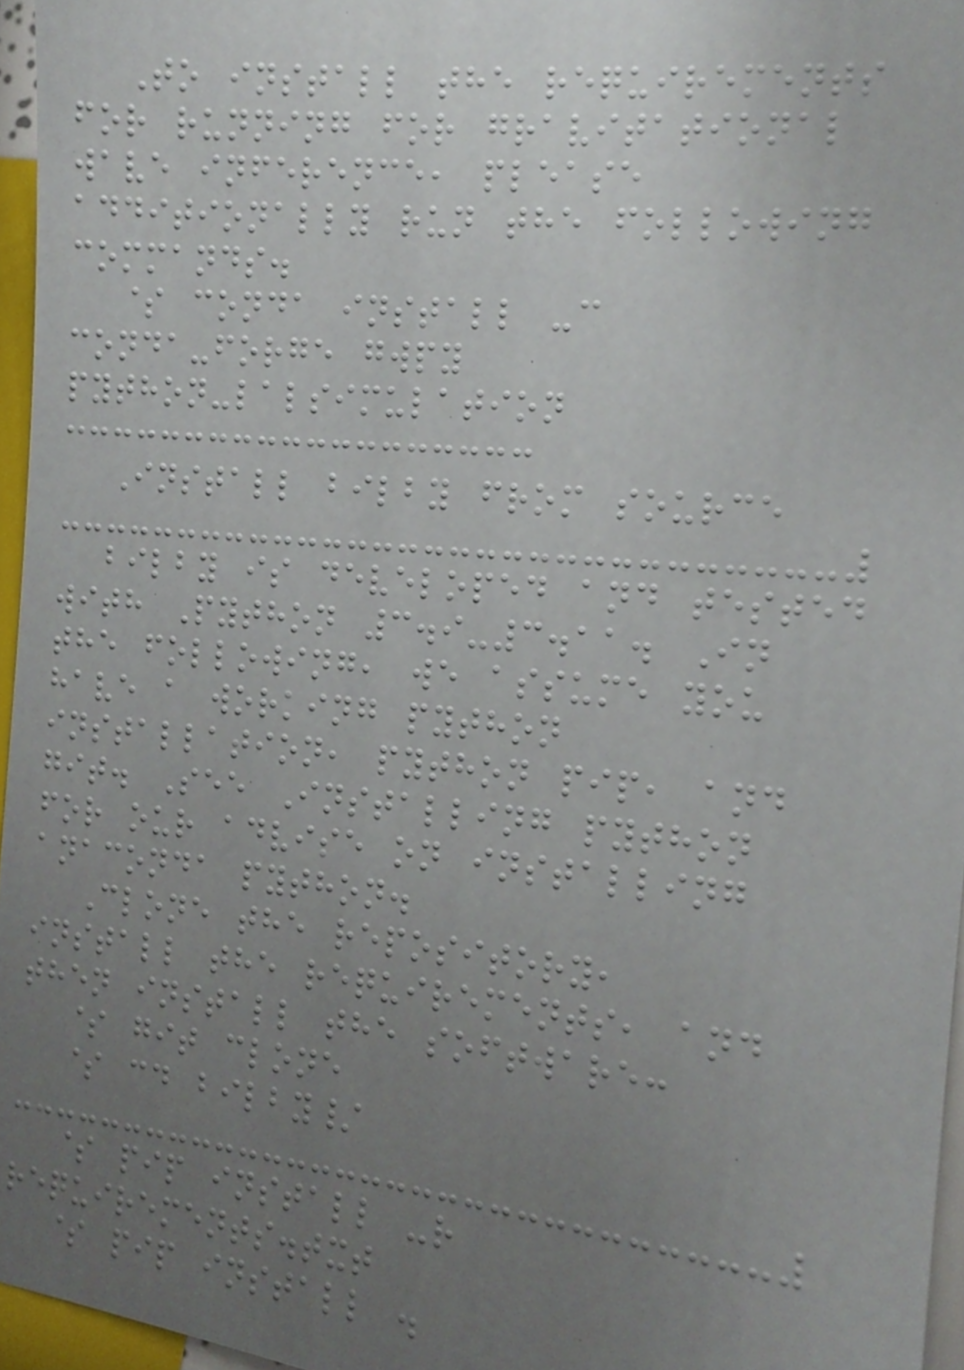To install the requirements
for running for gravitational
wave inference, please
additionally run the following
commands.
$ conda install -c
conda-forge gwpy
python-lalsimulation
Install bilby from source
bilby is developed and tested
with Python 3.9-3.11. In
the following, we assume you
have a working python
installation, python pip, and
git. See Installing python
for our advise on installing
anaconda python.
Clone the repository,
install the requirements, and
then install the software:
$ git clone
$ cd bilby/
$ pip install -r
requirements.txt
$ pip install .
